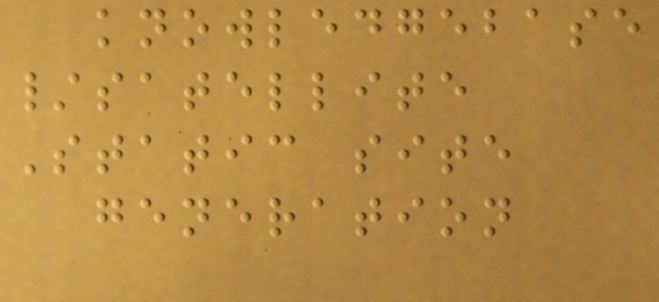knowledgebase
/satellite
Static site
generation
